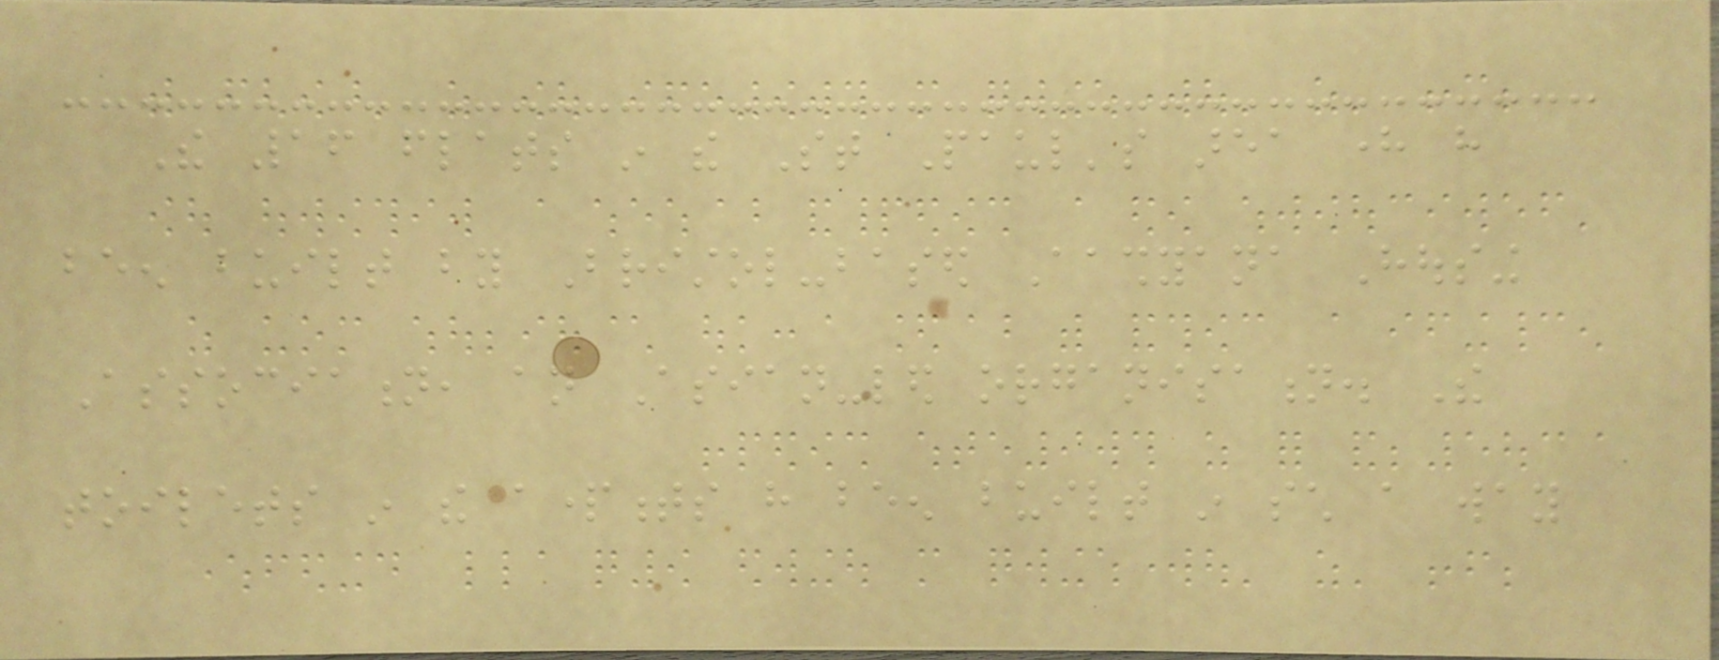The 16 flats in the St Paul's area here have
been built by Bristol-based Aashyana Housing
Association, an Asian-led organisation. The
toilets in the apartments have been built in such a way
